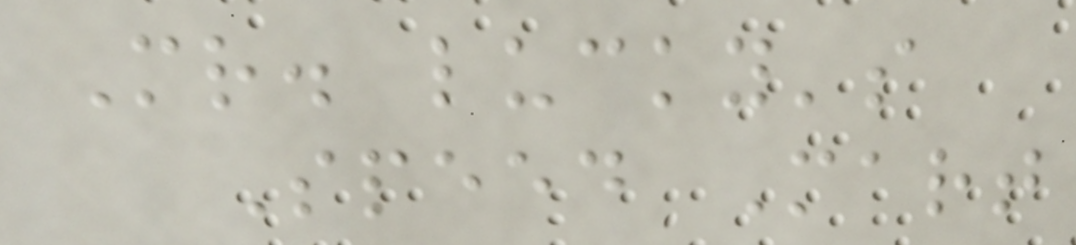Mr. lucky's
Speed Mart
